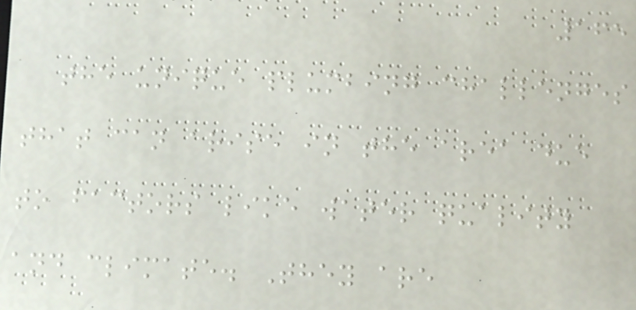165
the unique plumbing challenges
that can arise in the area due
to factors like water quality
and climate. They are
